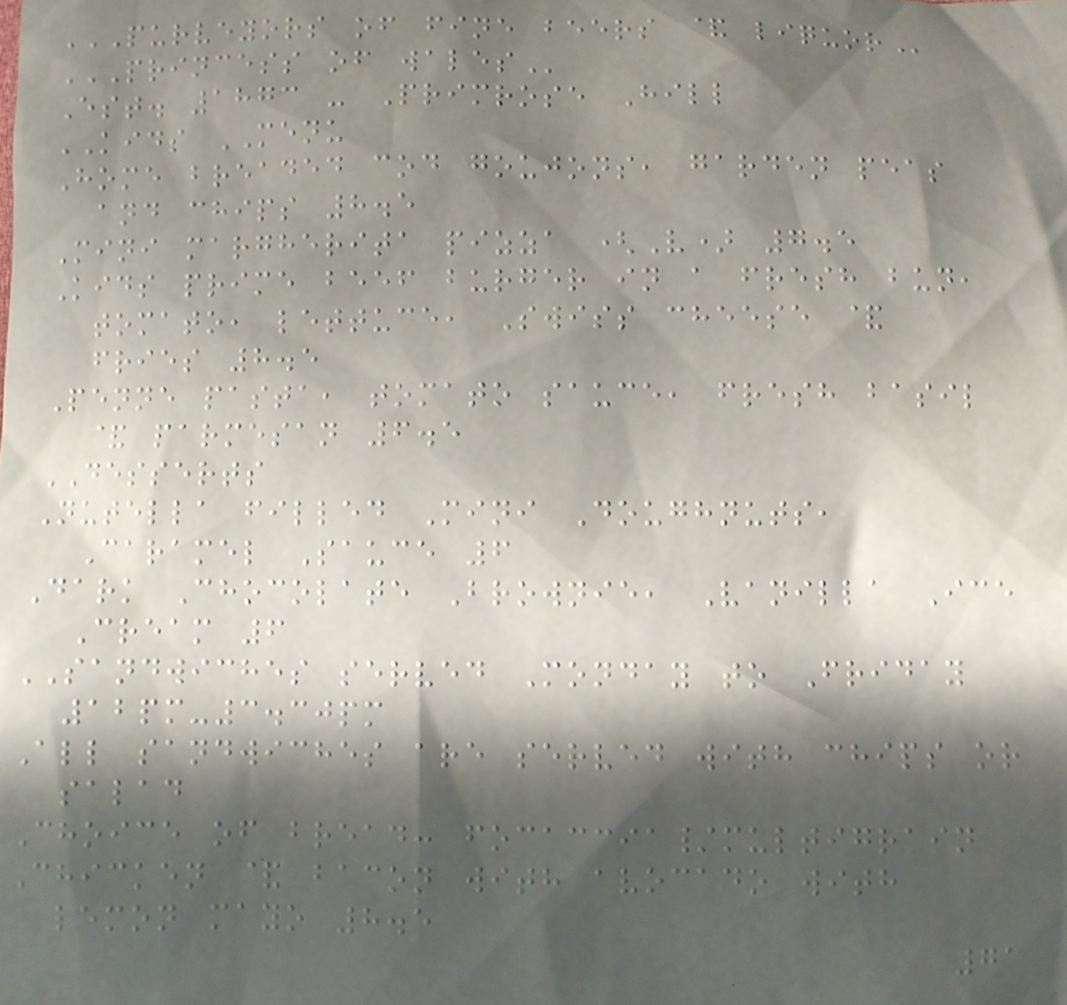PURVEYORS OF FINE BEERS & LIQUOR
PRINCESS OF WALES
Est. 1873 - Primrose Hill
KIDS MENU
Home breaded cod goujons, garden peas
and chips 8.5
Mini margherita pizza (V) 7.5
Kids prime beef burger in a fresh bun,
tomato, lettuce, Swiss cheese &
fries 8.5
Penne pasta, tomato sauce, fresh basil
& parmesan 6.5
DESSERTS
Nutella filled Mini Doughnuts,
Caramel Sauce 6
Dark Chocolate Brownie, Vanilla Ice
Cream 6
SANDWICHES served Monday to Friday
12pm-3.30pm
All sandwiches are served with chips or
salad
Choice of bread: focaccia/multigrain
Chicken & bacon with avocado with
lemon mayo 8.5
71
